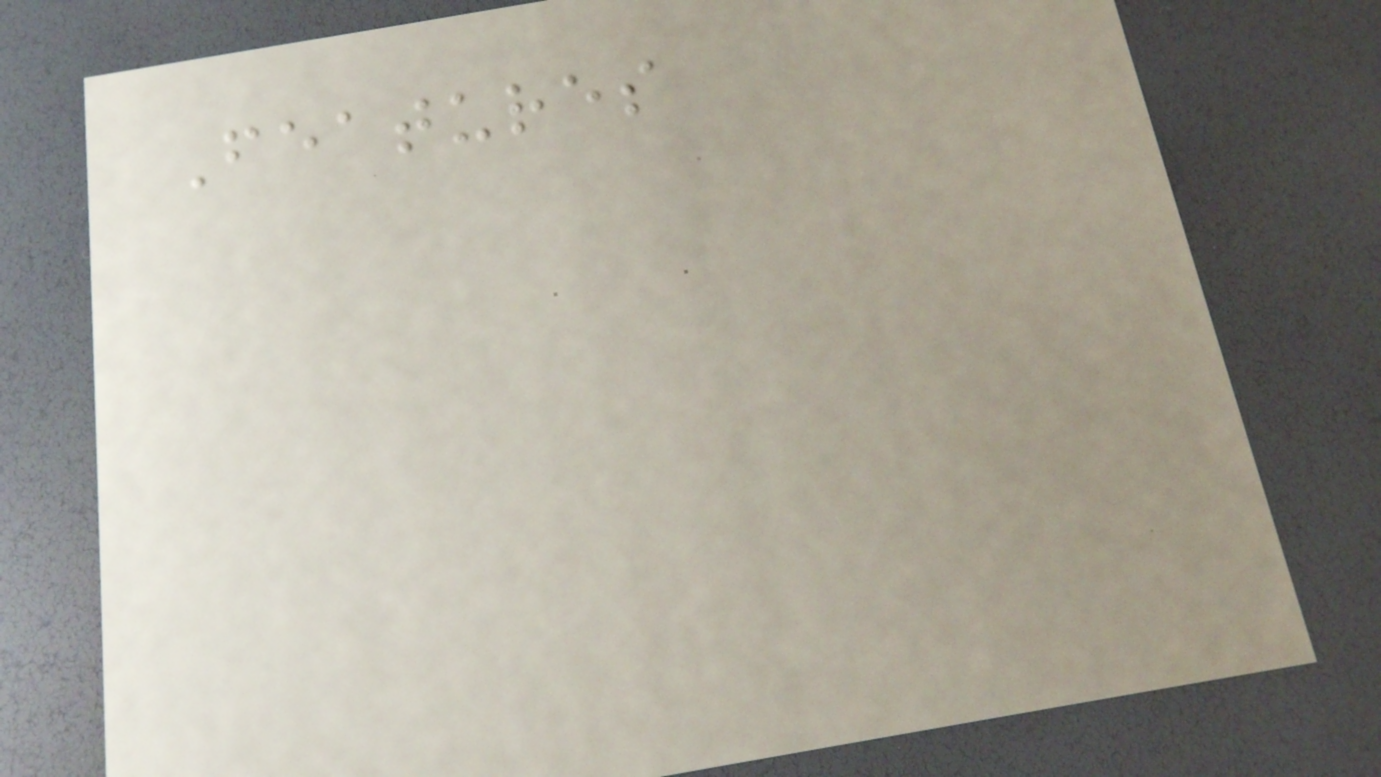Features
